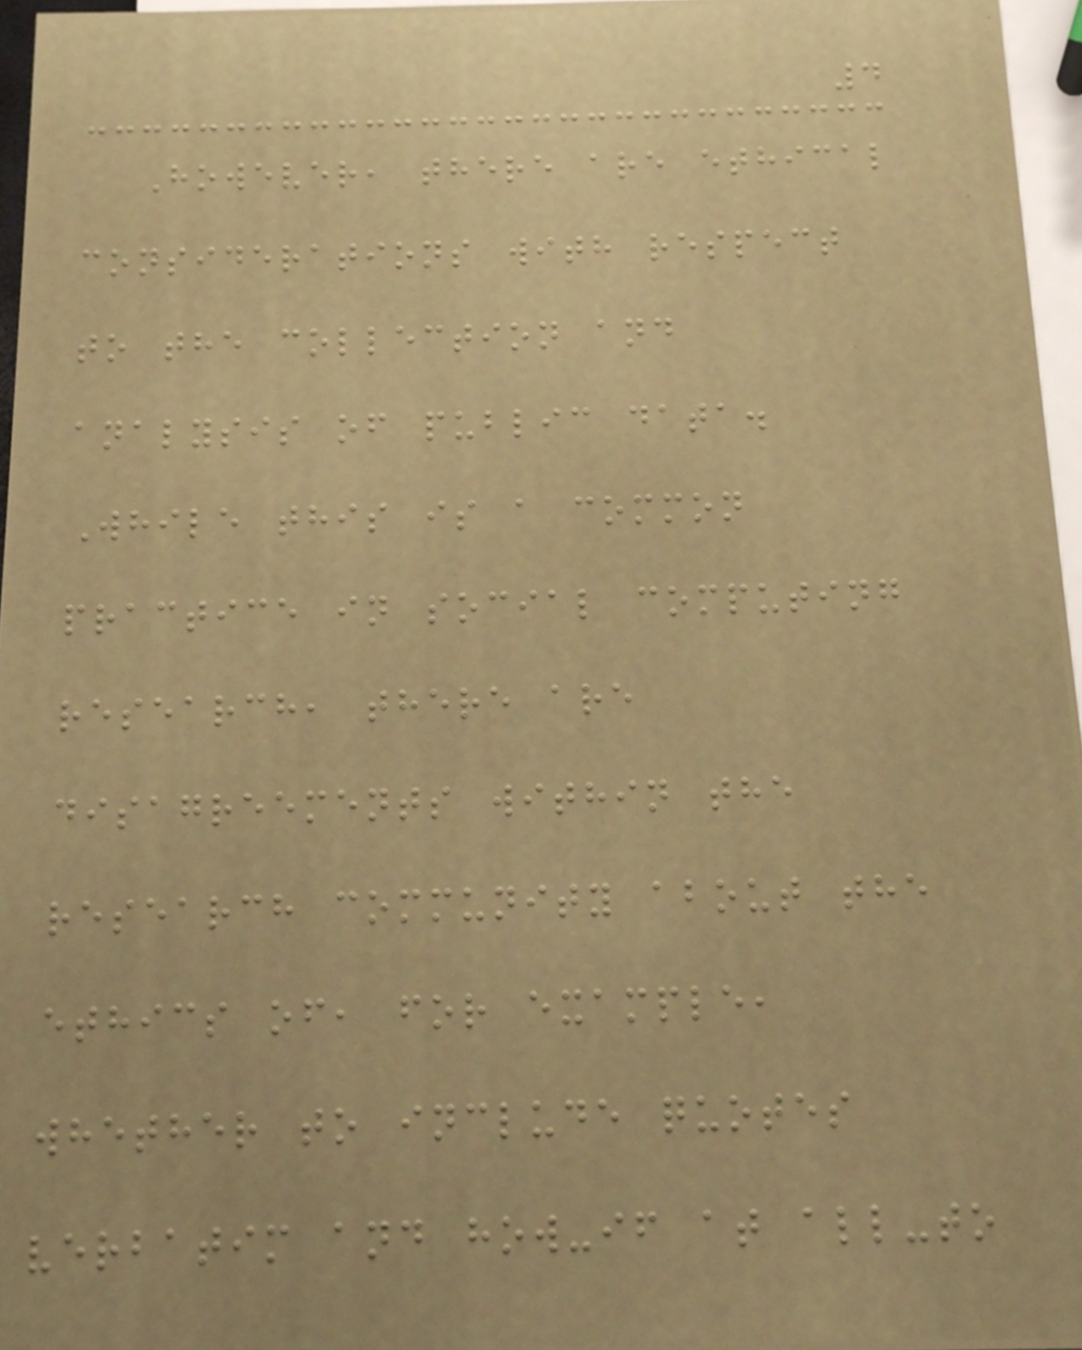4
However, there are ethical
considerations with respect
to the collection and
analysis of public data.
While this is a common
practice in social computing
research, there are
disagreements within the
research community about the
ethics of, for example,
whether to include quotes
verbatim and how-if at all-to
